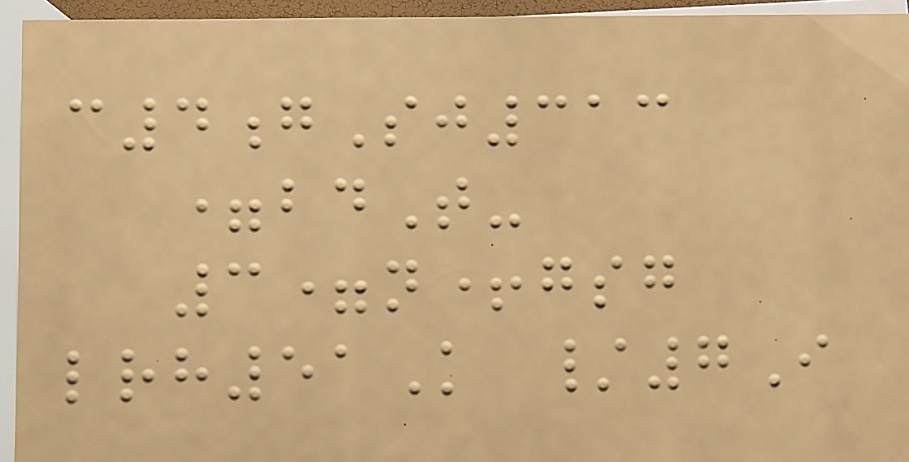c4gSj313
=bdT-
3=n+gsg
lrh51K /7I
